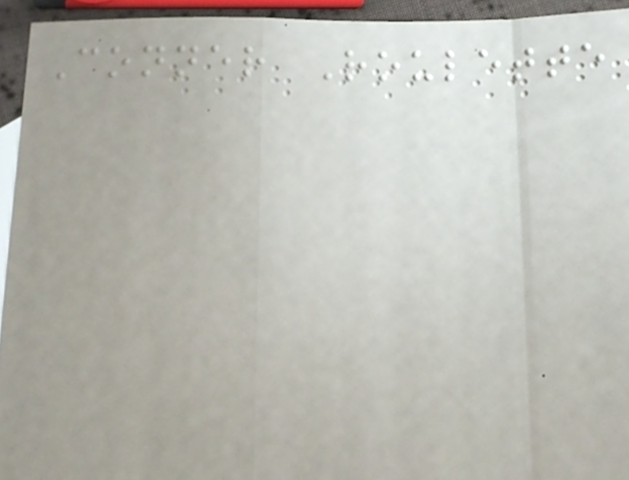Conner Roulette
